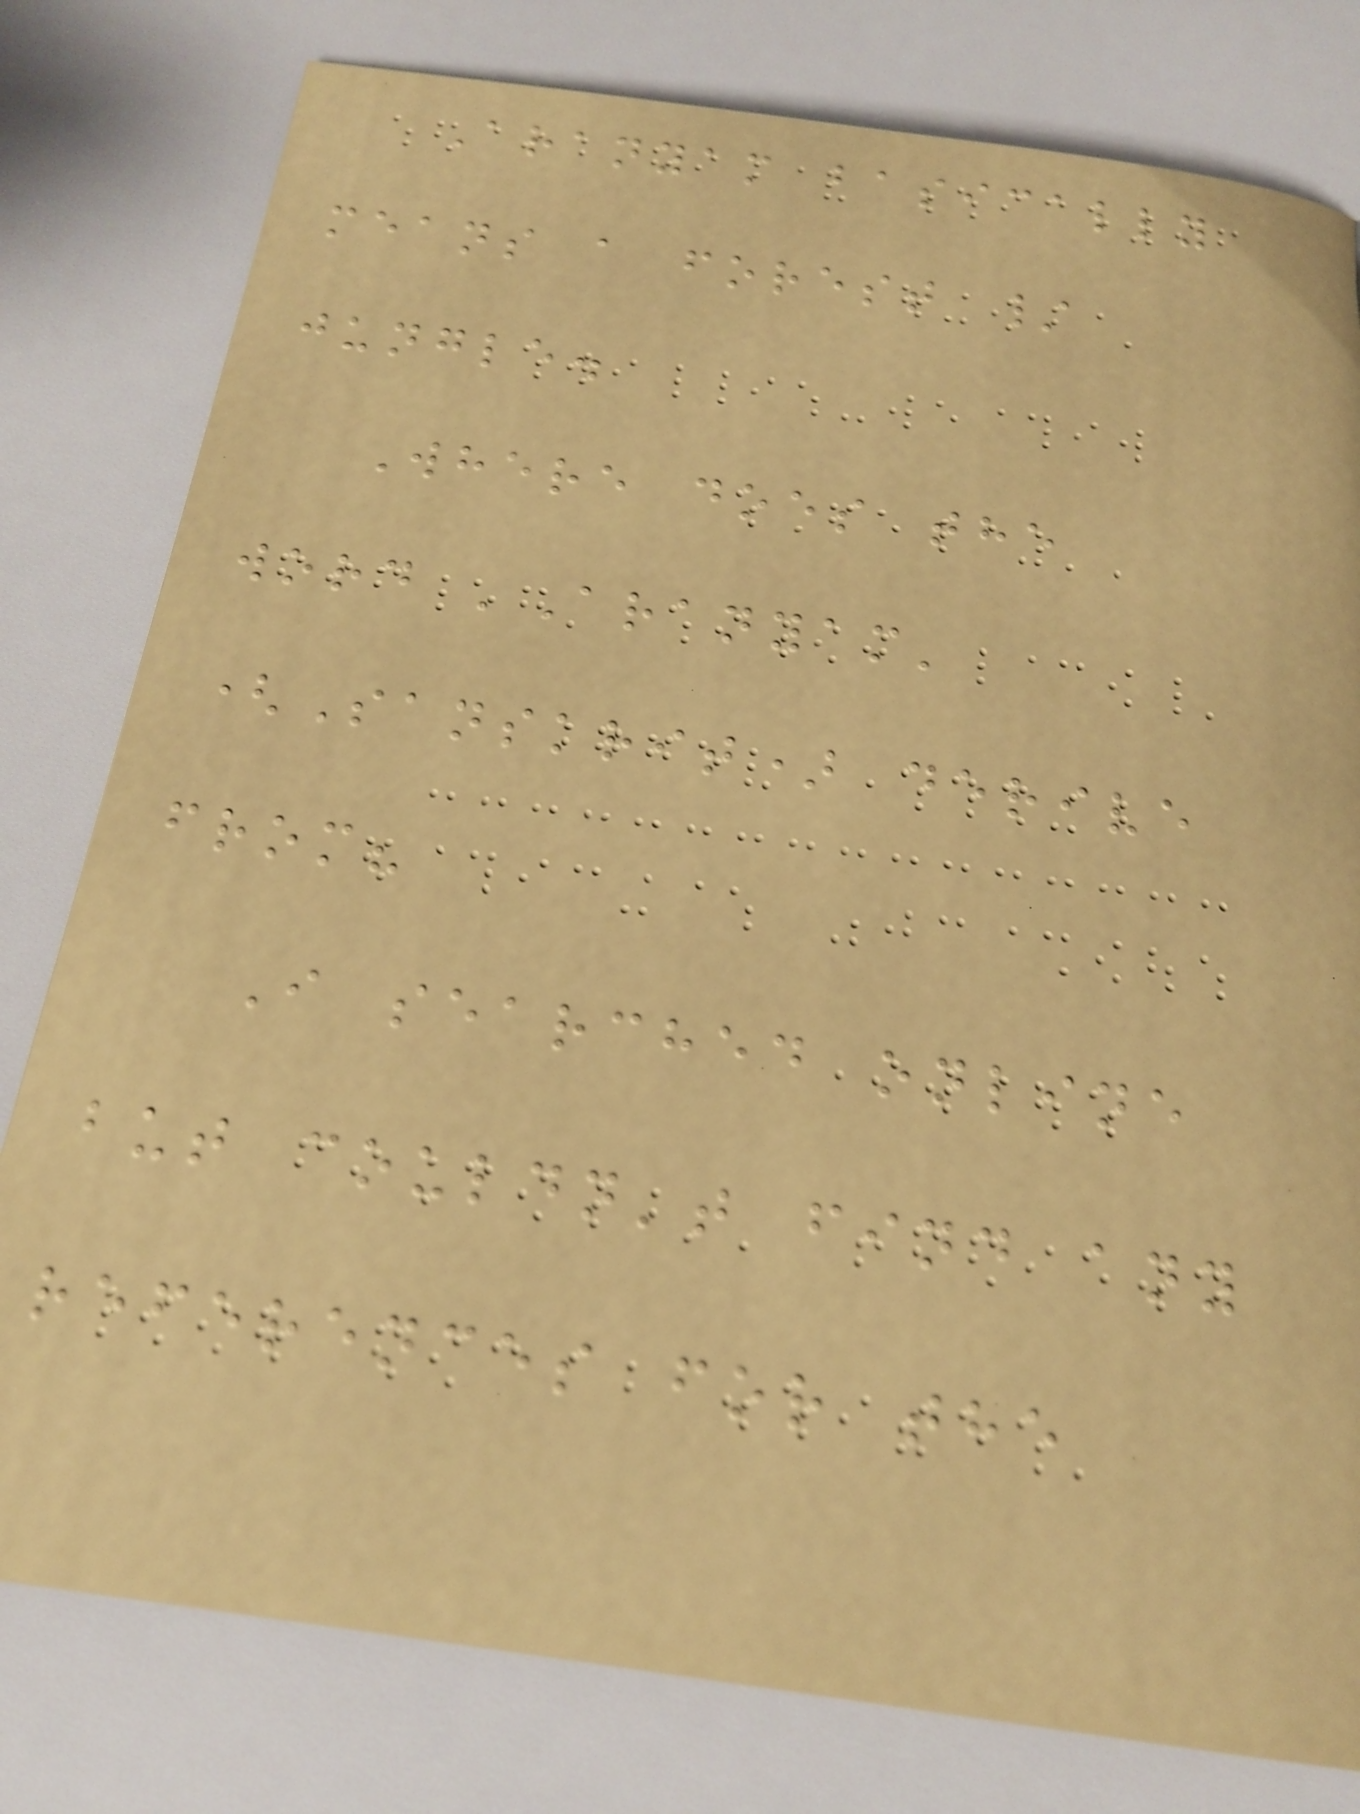Aranyam basically
means a forest /
jungle.
Where does the
word 'Aranyam'
(Sanskrit) derive
from?
I searched online
but couldn't find any
references for the
